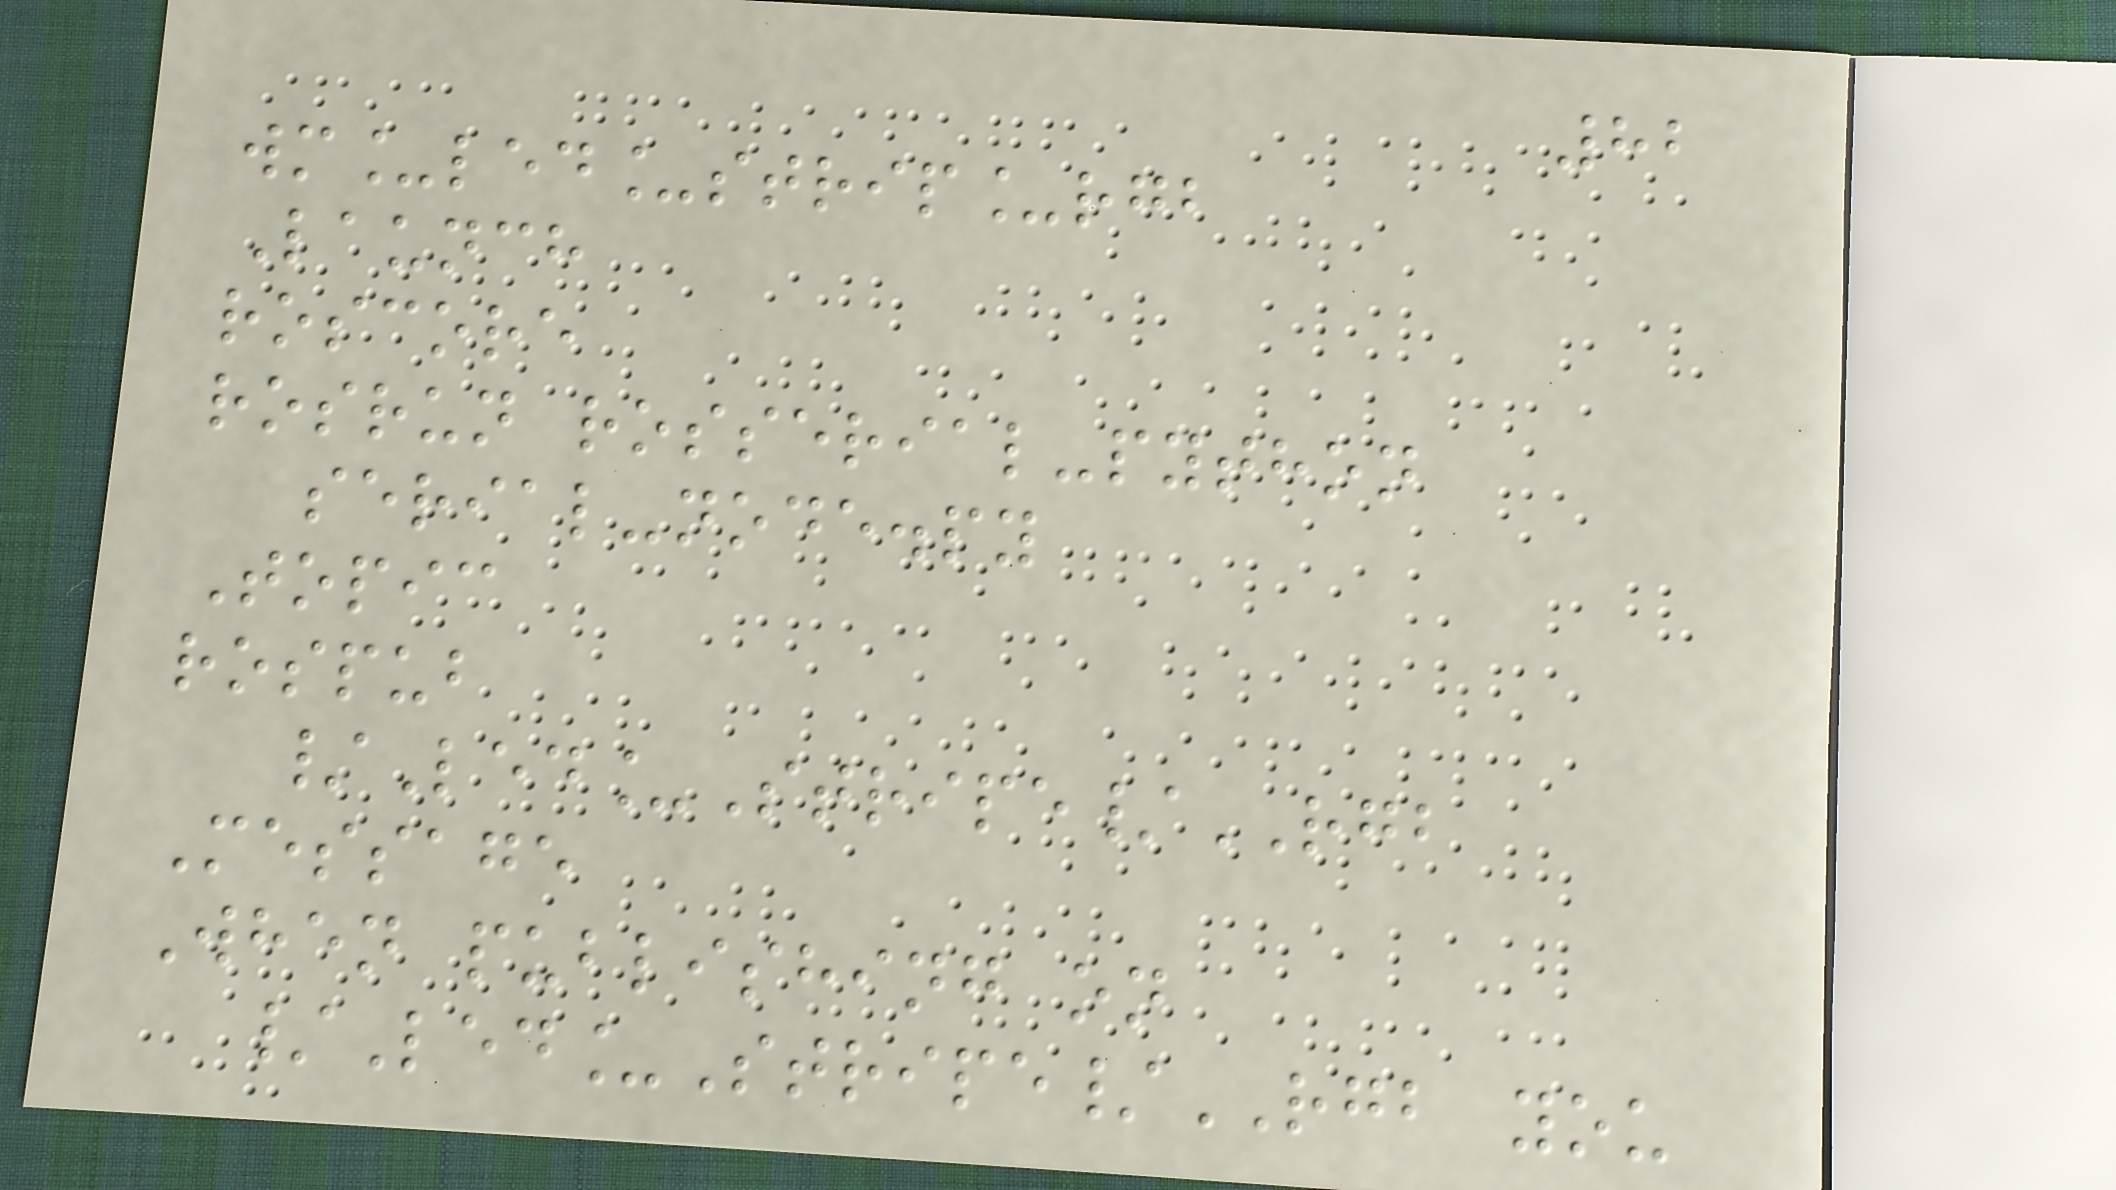82
wm_led_strip_rgb
Launch
roscore
rosrun rosserial-python
serial-node.py
Topic
rospub
/Led_Stripe/RGB
Message
When publishing on
/Led_Stripe/RGB you
